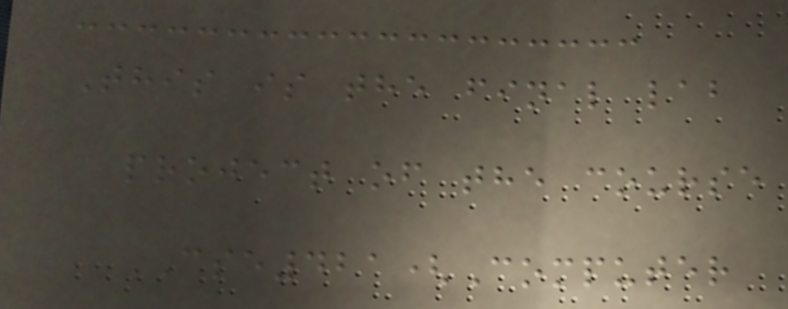This is the final lab
project of the course
CSE421(Computer
